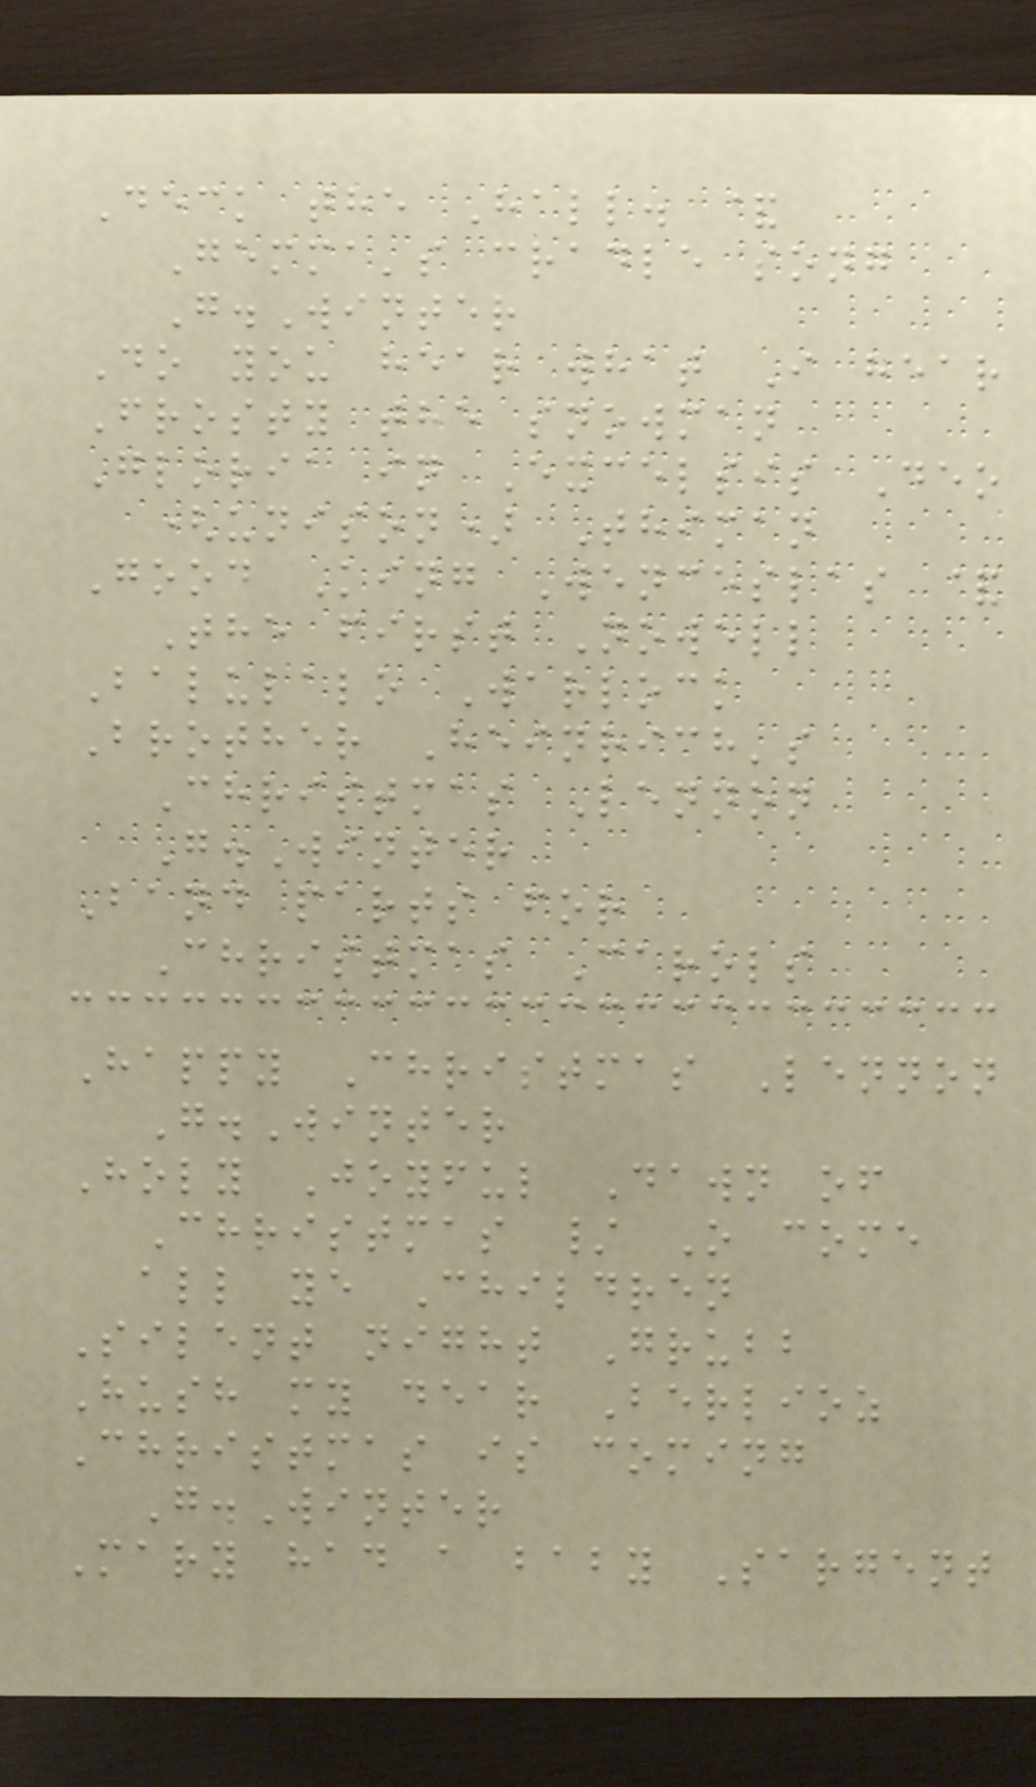Deck the Hall. &
Gemma's cradle song
G.Winter
Do you hear what I hear
Frosty the snowman
Gloria in Excelsis Deo
(unison) Thiman
Good King Wenceslas &
The first Nowell
Balulalo Warlock
Brother Heinrich's
Christmas Lennon
G.Winter
Band parts for
Christmas Carols
Happy Christmas Lennon
G.Winter
Holy Joyful Dawn of
Christmas / O come
all ye Children
Silent night Grubb
Hush my dear Berlioz
Christmas is coming
G.Winter
Mary had a baby Sargent
